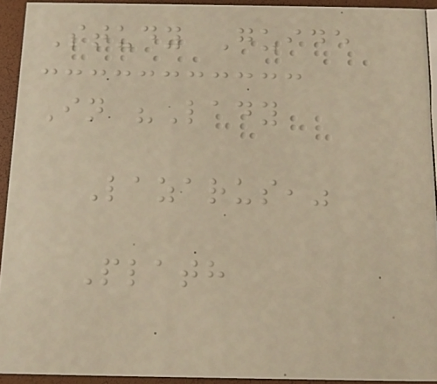Study Guide
In "Lady
Lazarus,"
Plath
